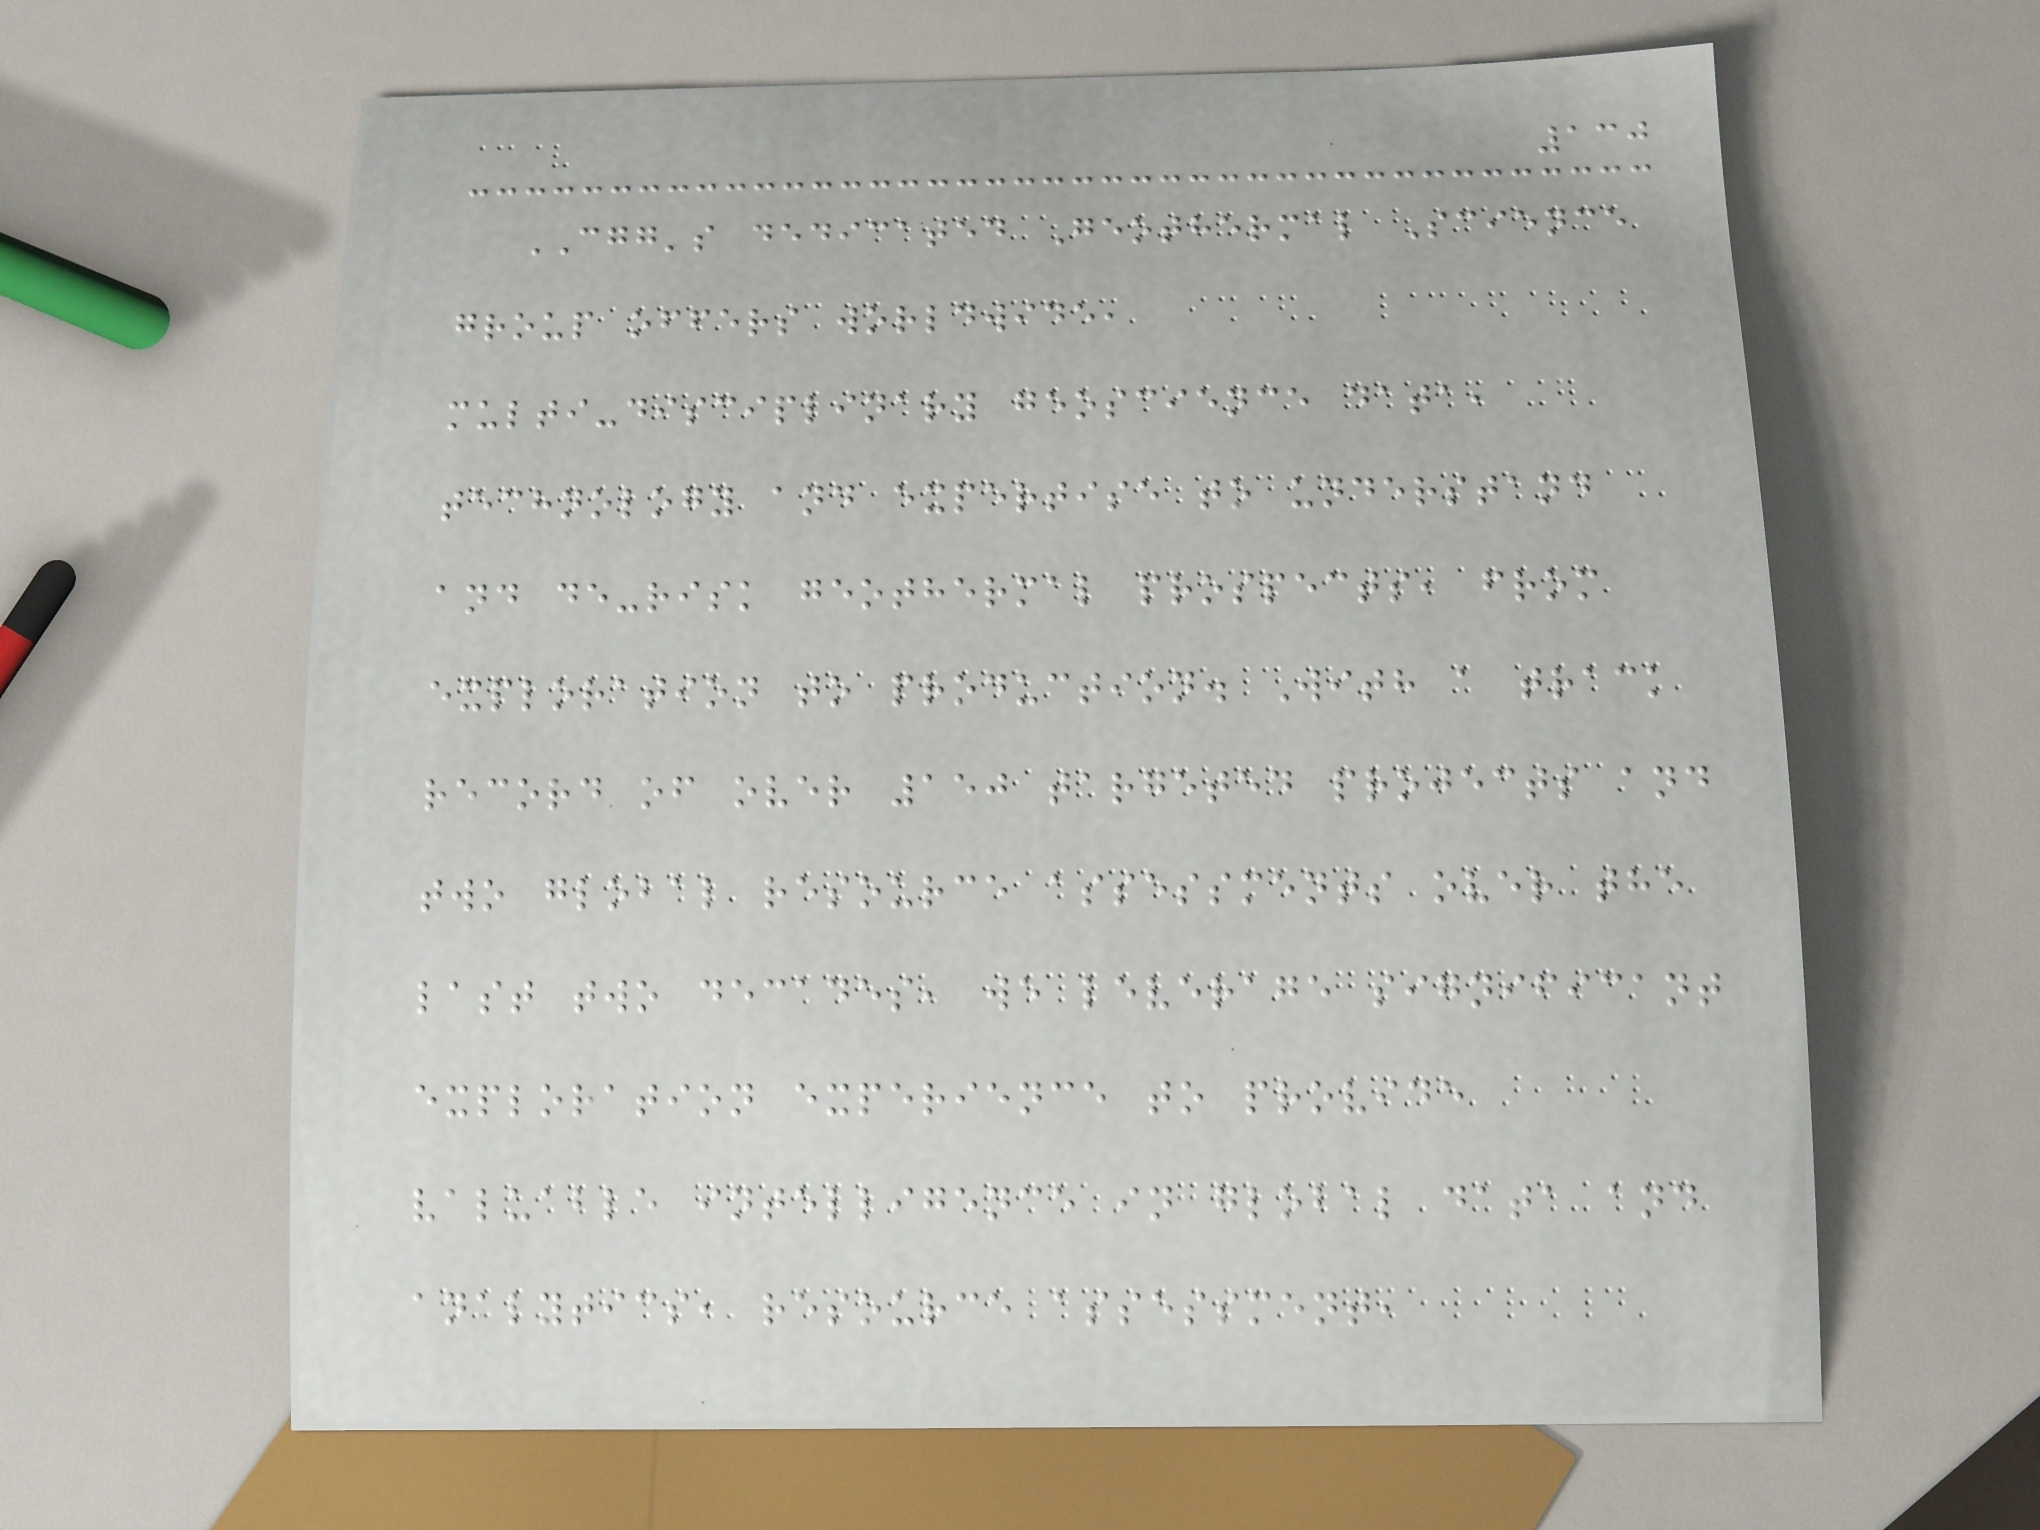130
CGG's dedicated Geothermal Science
group offers worldwide,
multi-disciplinary geoscience data,
technology and expertise to understand
and de-risk geothermal prospects, from
exploration to production. With a track
record of over 150 targeted projects and
two global resource assessments over the
last two decades, we leverage significant
exploration experience to provide
valuable intelligence in global data and
analytics, resource assessment,
